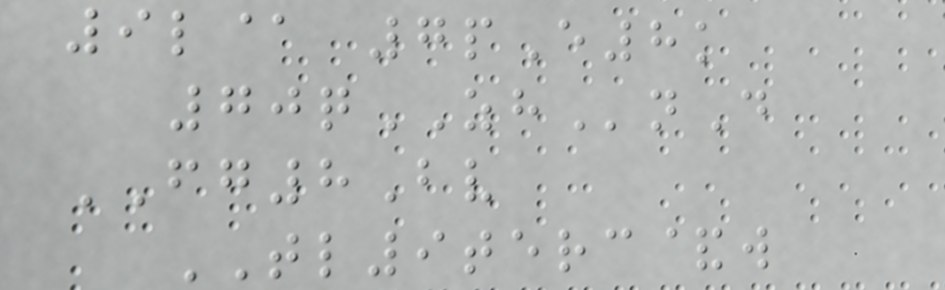9l@ 7pE8k
70qZHnD
FG8Bv
TL9terc&w
